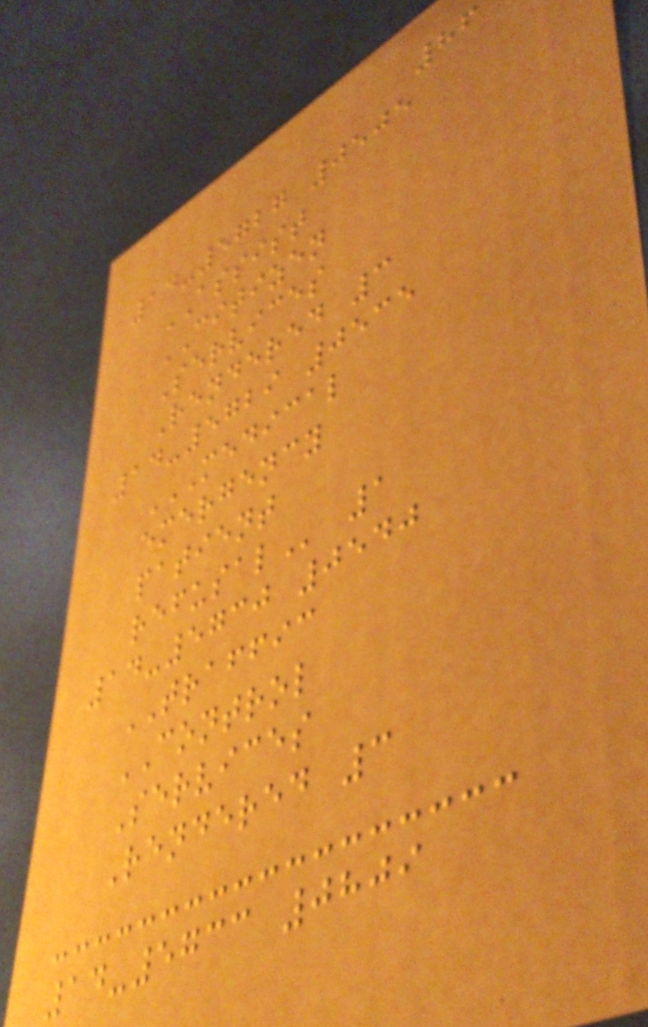86
14-5727 0505
ASSIST
CITIZEN
Services
Rendered 3
14-5729 0535
MEDICAL
EMERGENCY
PATIENT
REFUSAL 1
14-5730 0540
TRAFFIC
CONTROL
Services
Rendered 3
14-5733 0809
